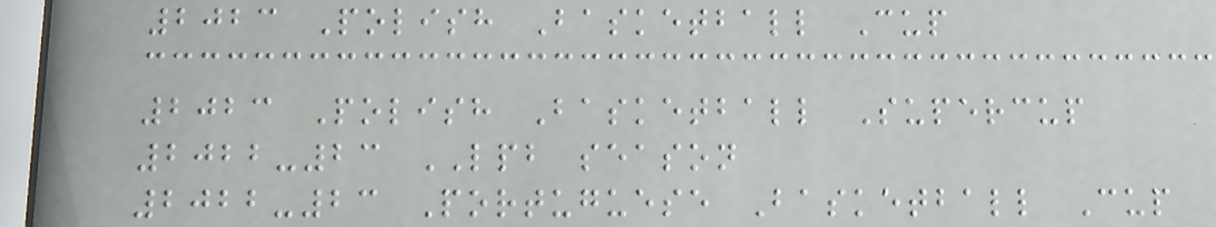2023 Polish Basketball Cup
2023 Polish Basketball Supercup
2022-23 LPB season
2022-23 Portuguese Basketball Cup
